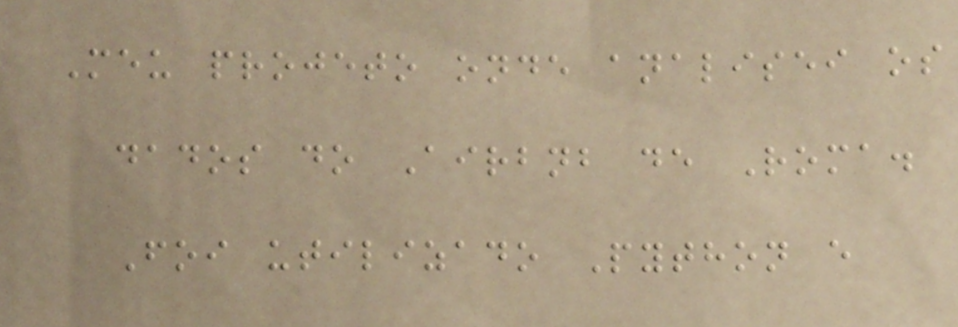Meu projeto onde analisei os
dados do Airbnb de Roma.
Foi utilizado Python e
